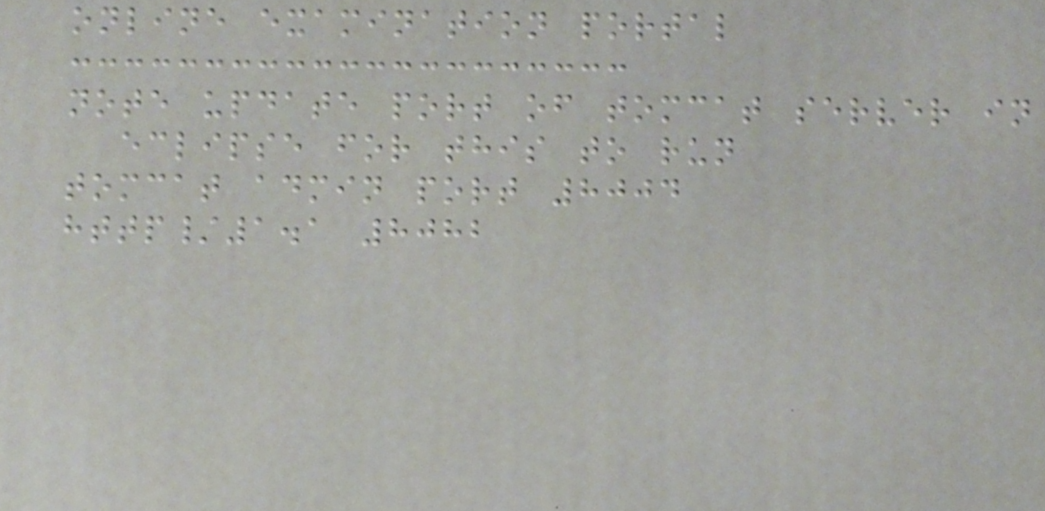online examination portal
note update port of tomcat server in
eclipse for this to run
tomcat admin port 8004
http/1.1 8082
